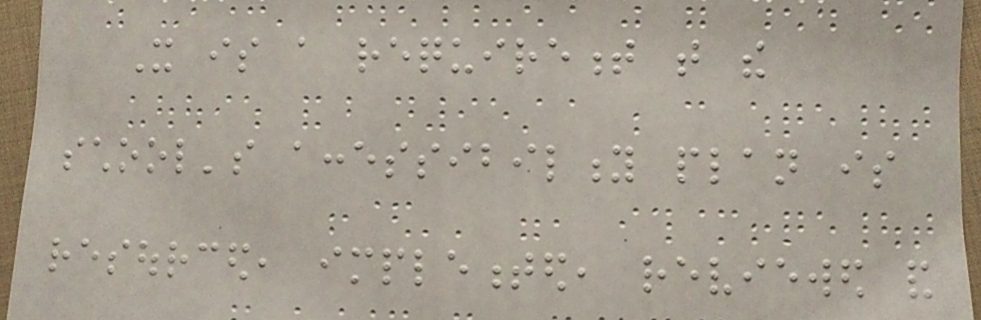It is a requirement that the
school's accessibility plan is
resourced, implemented, reviewed and
